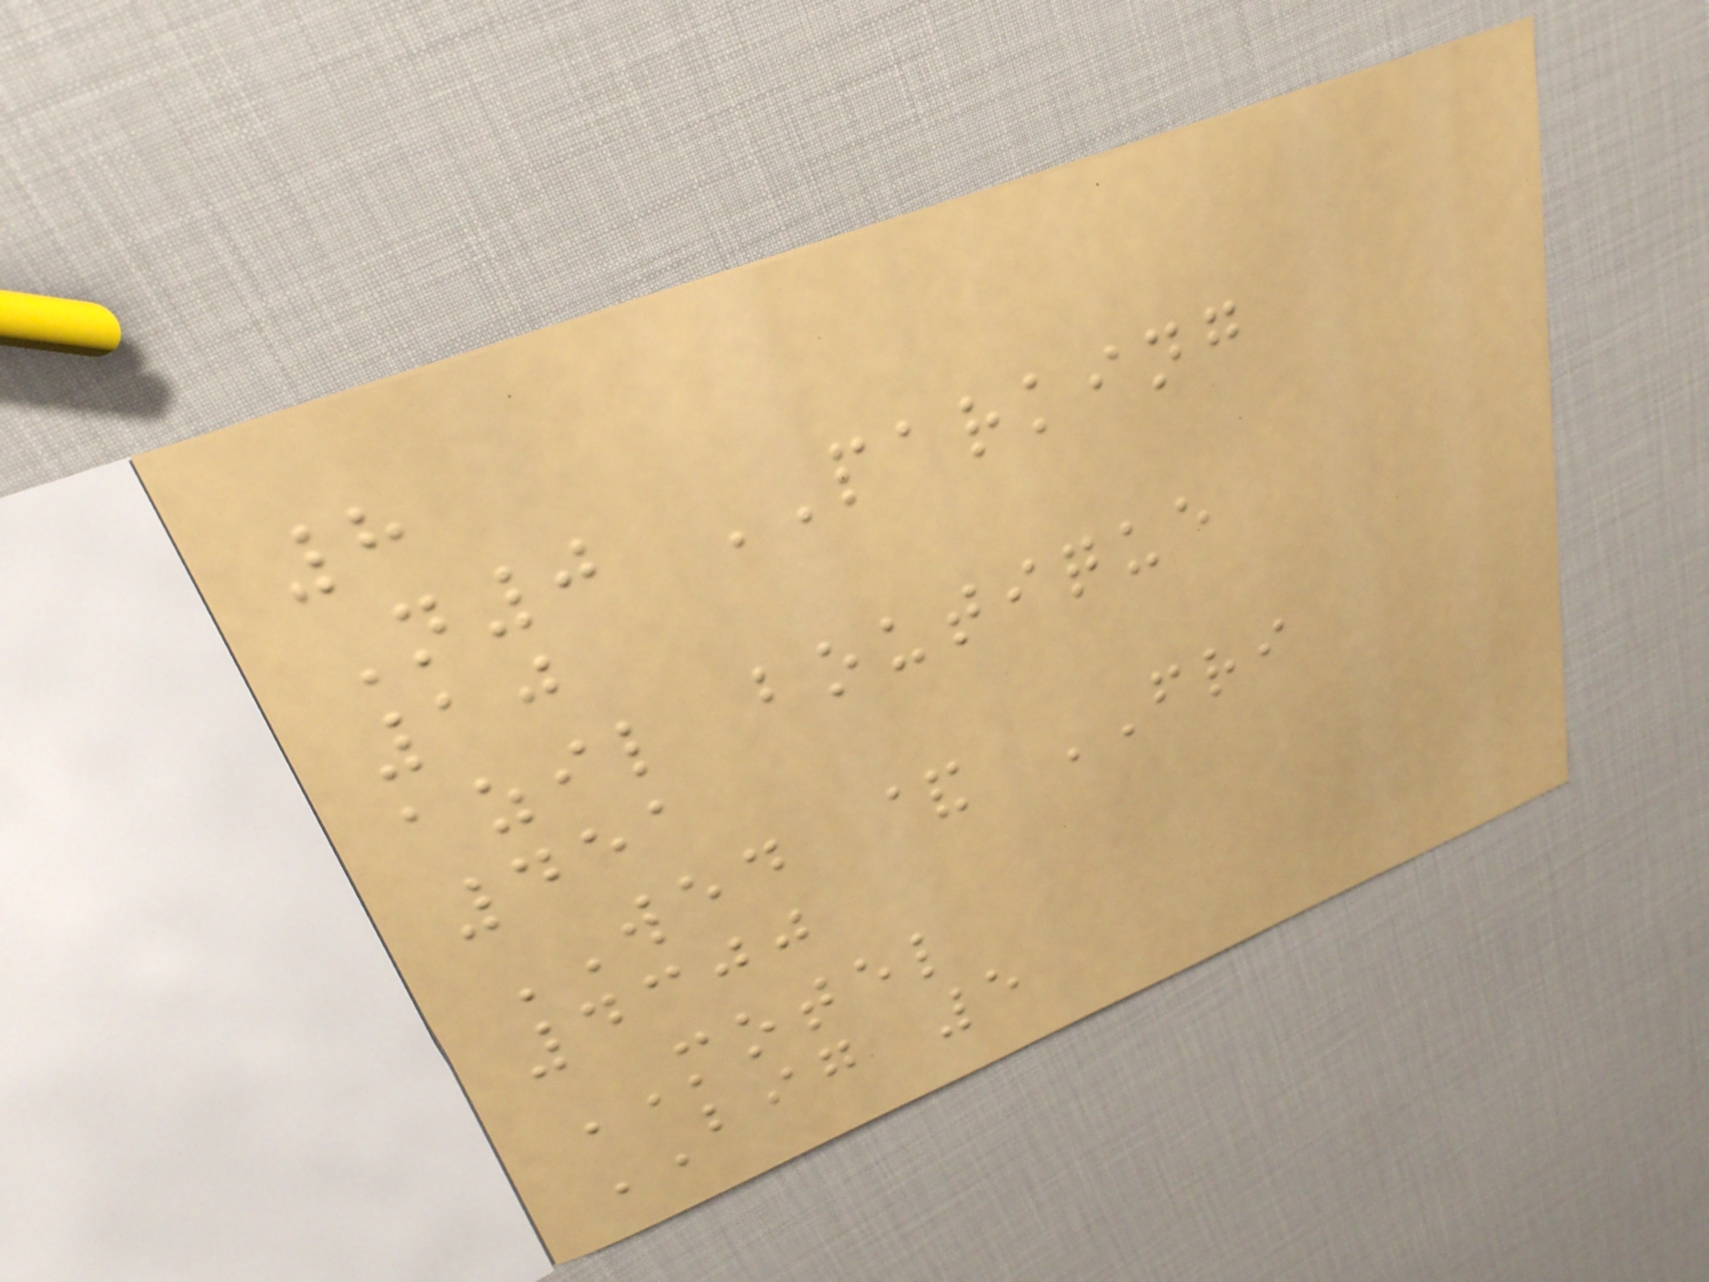8
N0 PARKING
10
azil boutique
451
WED & FRI
4300
MOTEL
BIG 5
